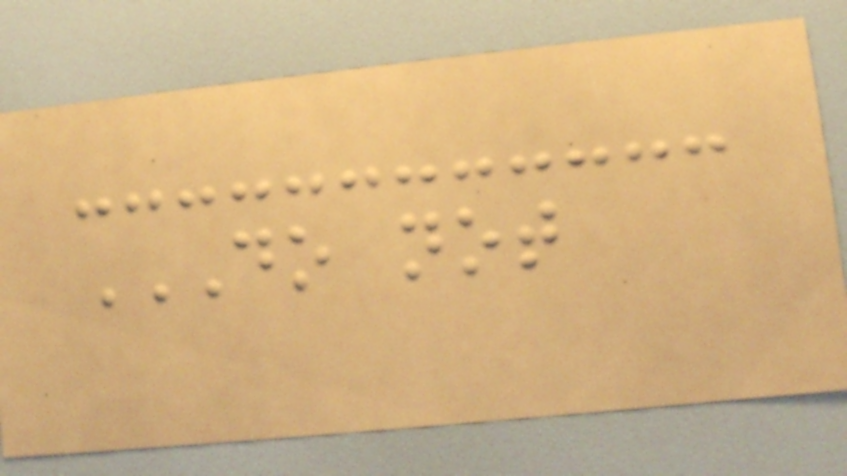DO NOT
